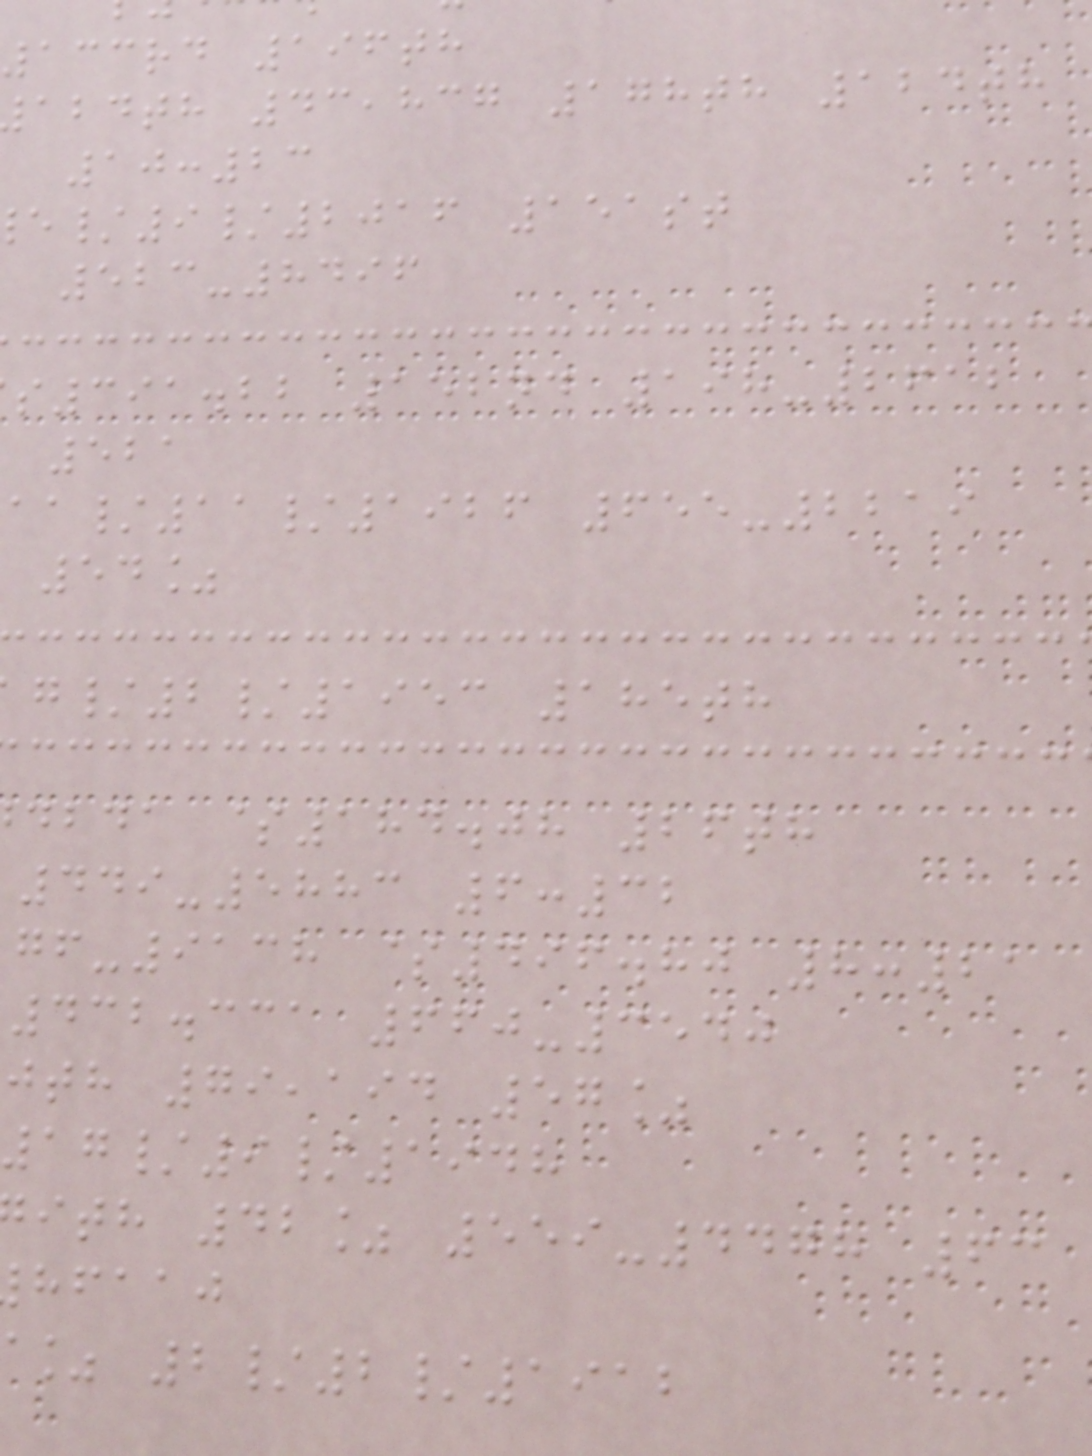133rd 196th
abdth 43,837 178th 124th
10:23
/9/2016 151st
523-8496
391.22 152nd 198-2612
521
/11/1926 655-2219
54%
/2/1953 185th
dbda $184.08 26th
449-5883 6:32
-9138 $496.80 8:21
432.331 660-3540
jth 79,194 57%
17/9/1948
ith 42% 559-4478 63
hfaaj
% 2/2/1912
